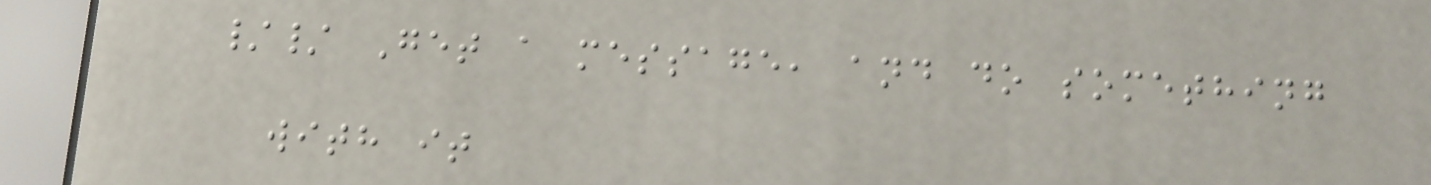// Get a message, and do something
with it
